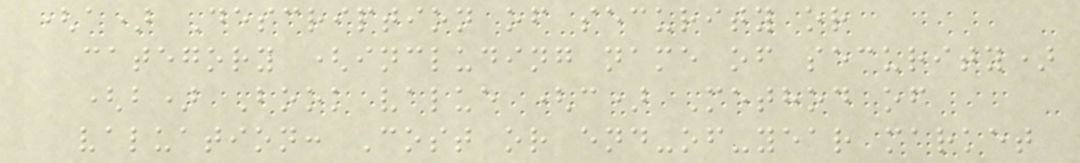(a) Description of security or
category (including name of security)
(b) Book value (c) Method of
valuation: Cost or end-of-year market
